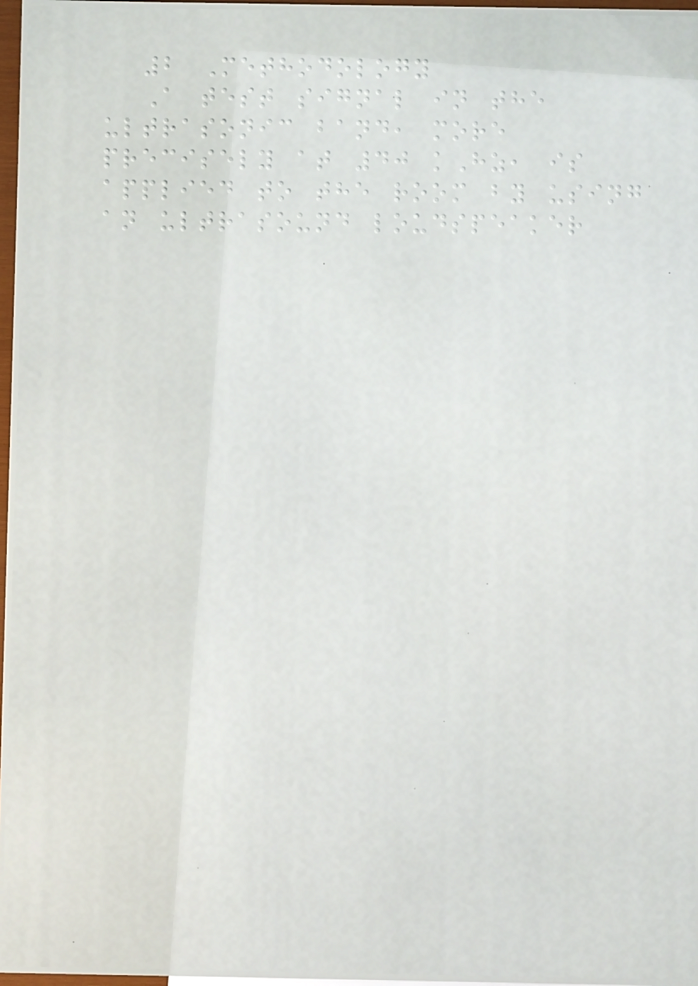2 Methodology
A test signal in the
ultrasonic band, more
precisely at 40 kHz, is
applied to the room by using
an ultrasound loudspeaker
